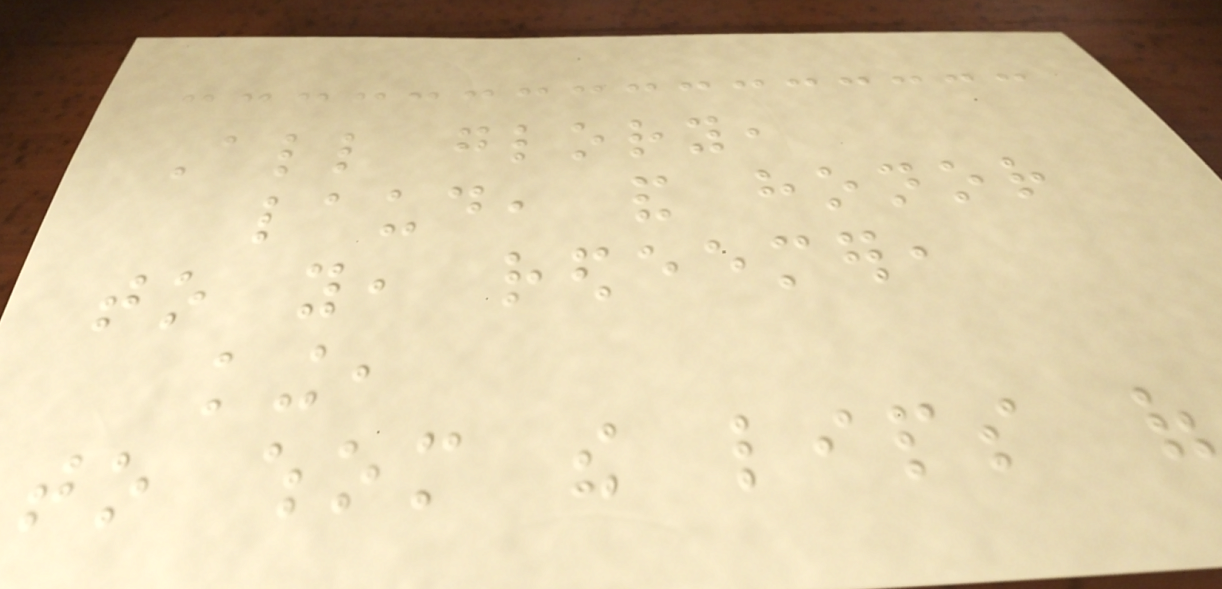All glory,
laud, and honor
to you, redeemer,
king,
to whom the lips of
